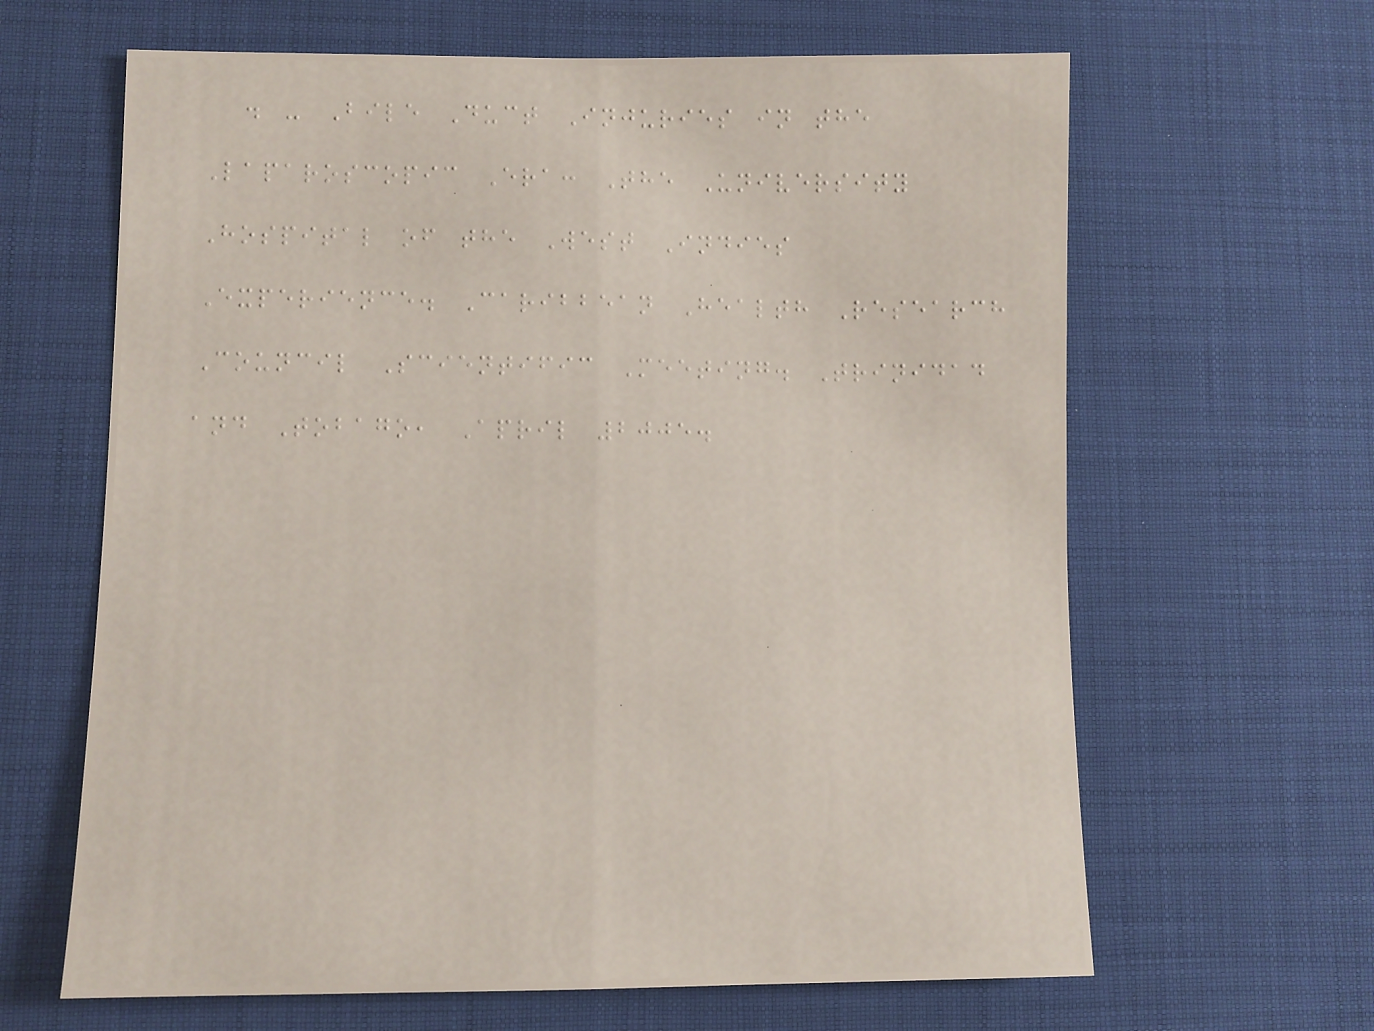. - Bile Duct Injuries in the
Laparoscopic Era: The University
Hospital of the West Indies
Experience. Caribbean Health Research
Council Scientific Meeting. Trinidad
and Tobago, April 2005.
